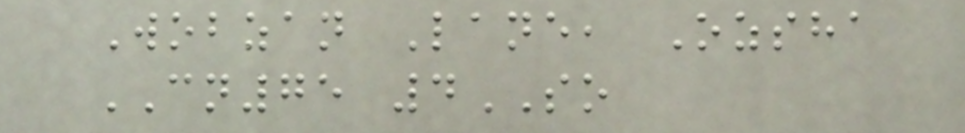Wobzan Lane, Ozsha
CN75 4SO
